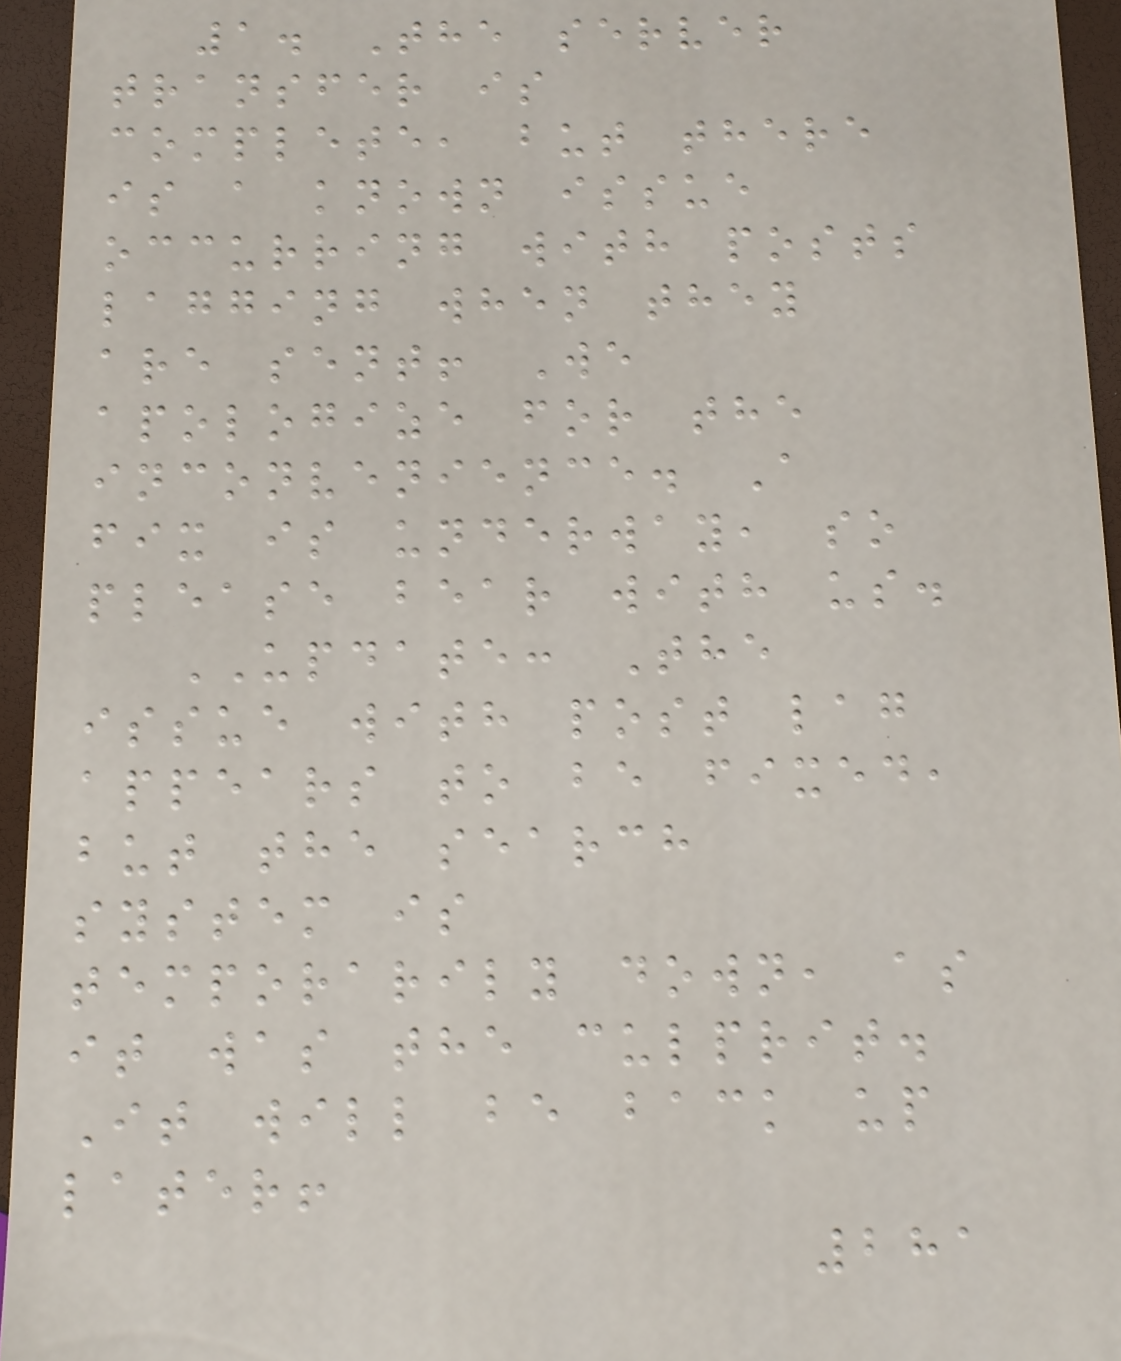1. The server
transfer is
complete, but there
is a known issue
occurring with posts
lagging when they
are sent! We
apologize for the
inconvenience. A
fix is underway, so
please bear with us.
UPDATE: The
issue with post lag
appears to be fixed,
but the search
system is
temporarily down, as
it was the culprit.
It will be back up
later!
281
